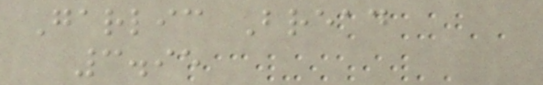Garlic Bread
3.95
